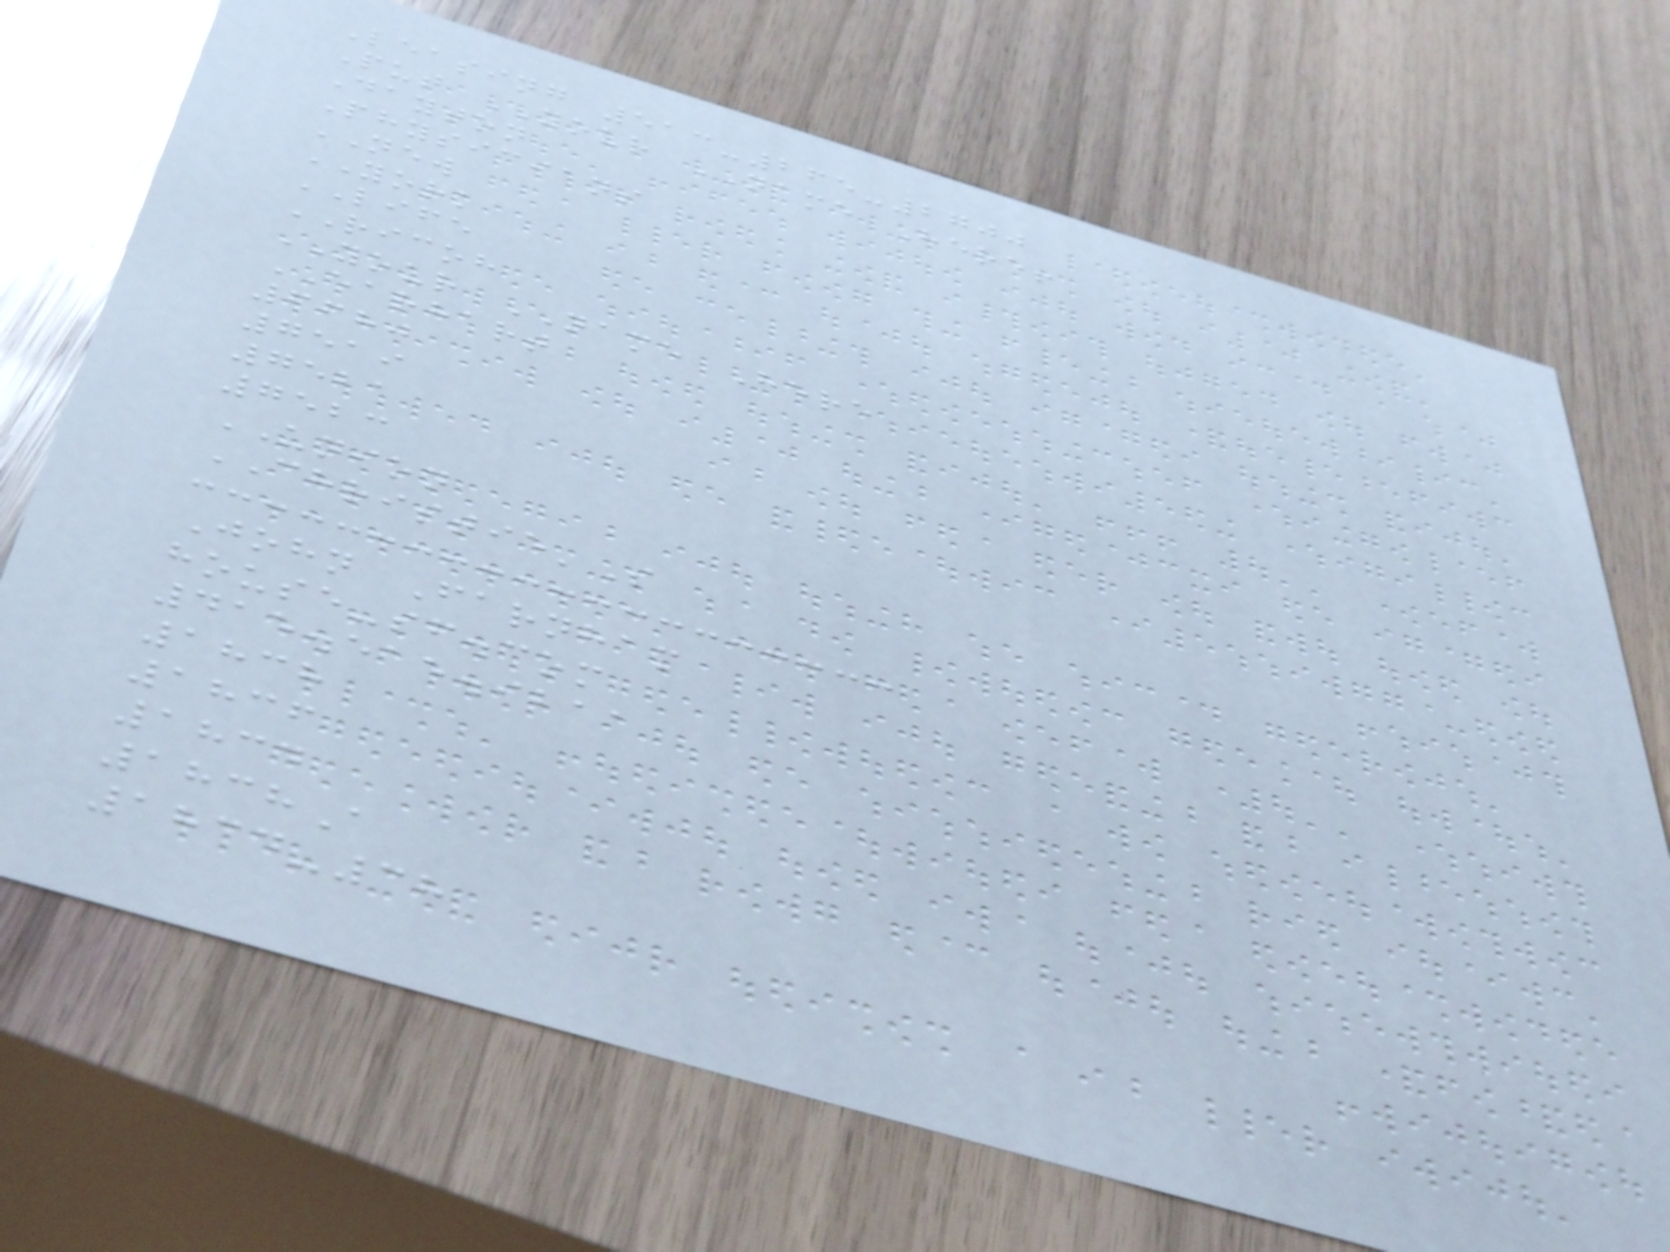Leasing 513-265-2700
Put YOUR NAME Here!
Dayton
Physicians
NEW
YORK
LIFE
RICOH
YOUR NAME Here
EARHART
6680
7519
7521
7523
UNION
CHRISTIE'S
John Farnham
house-sf.com
415.515.9211
1838
1836
1834
1838A
1834-38
